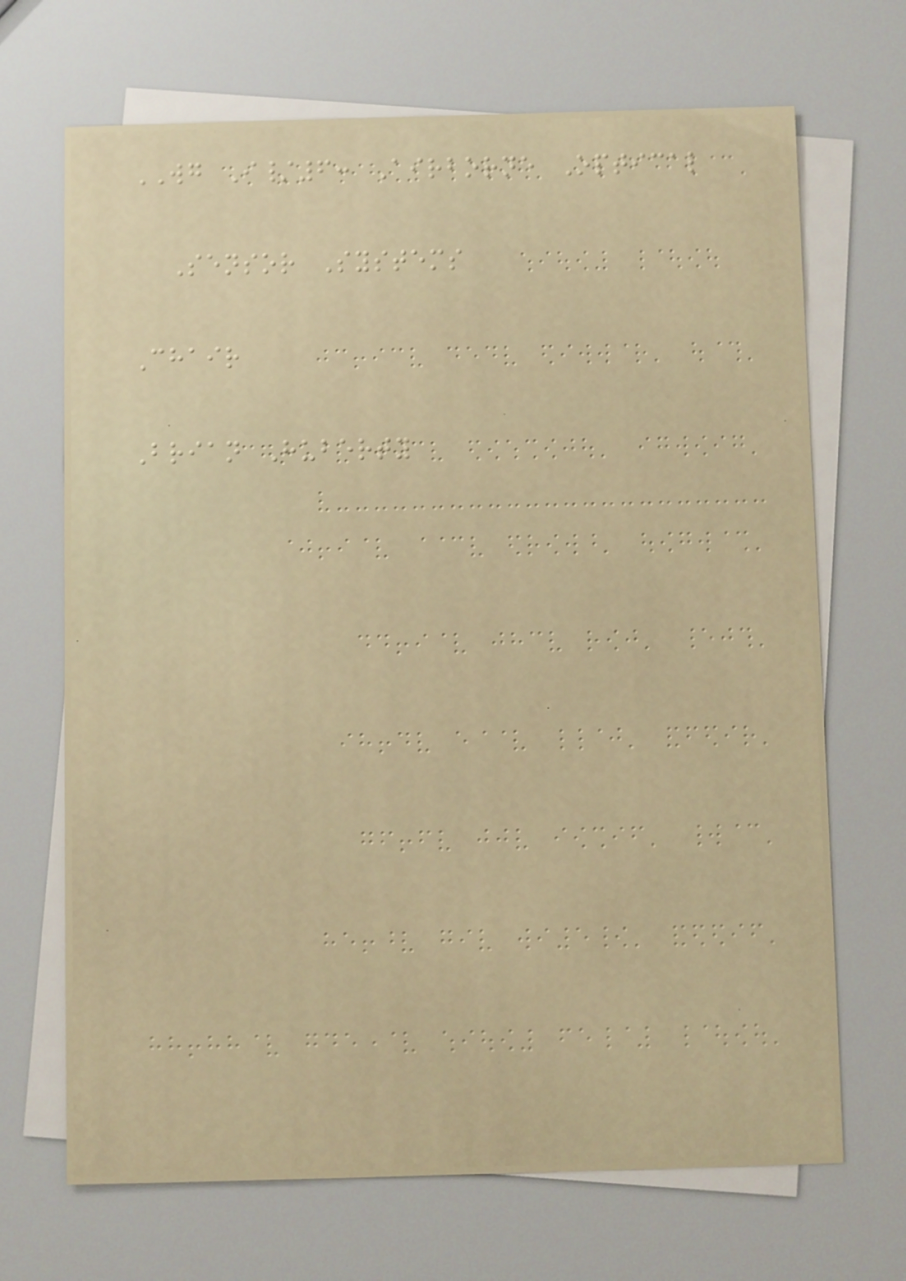WG I/6: Airborne Optical
Sensor Systems
Chair
Brian Huberty
